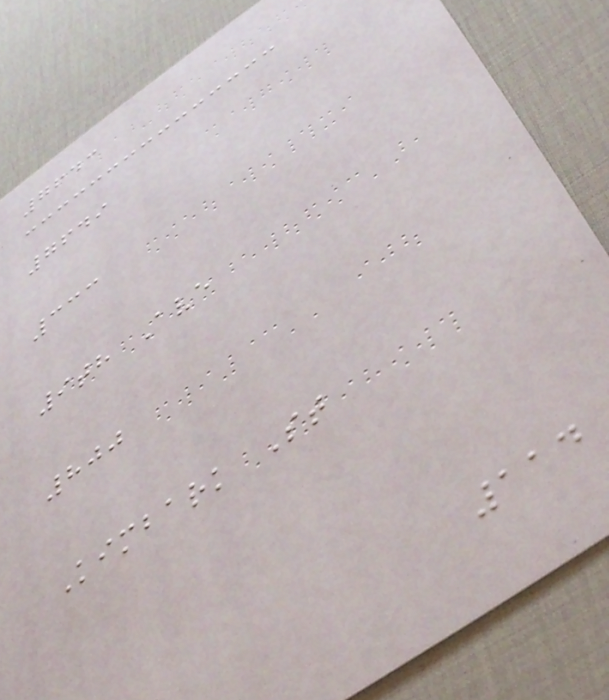7643
7649
333
9th Ave
800
Kimbark St
114
